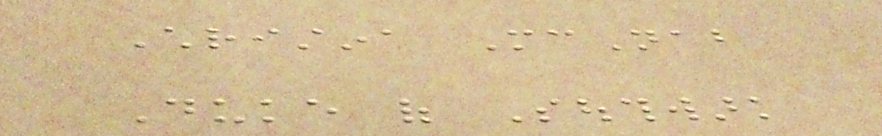Christina McNab
Duke of Southwark
